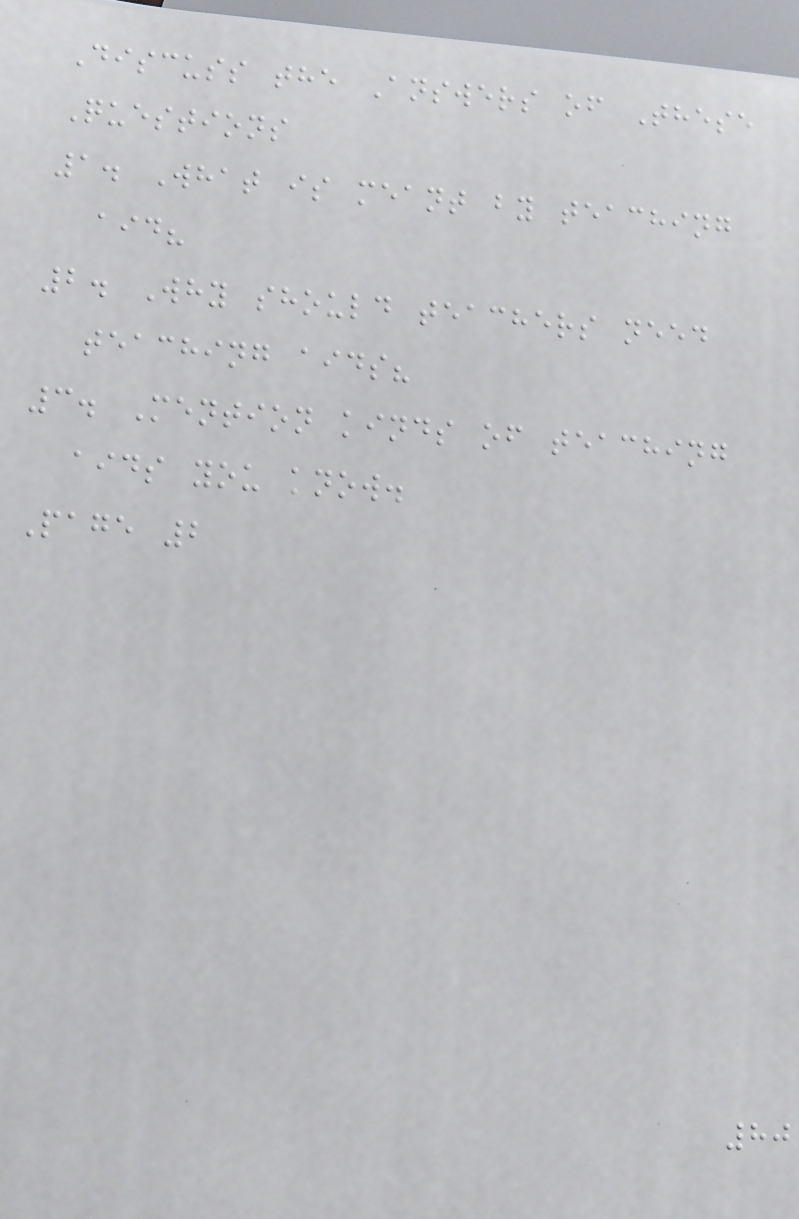Discuss the Answers of These
Questions
1. What is meant by teaching
aid?
2. Why should teachers need
teaching aids?
3. Mention kinds of teaching
aids you know.
Page 2
80
